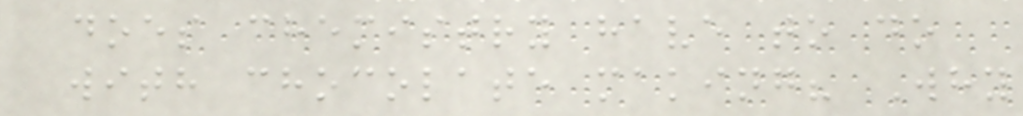does chemistry have to do
with chocolate making? Why
